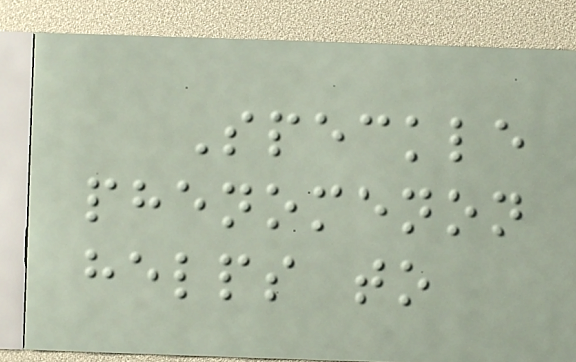Speckle
phenomenon
helps to
